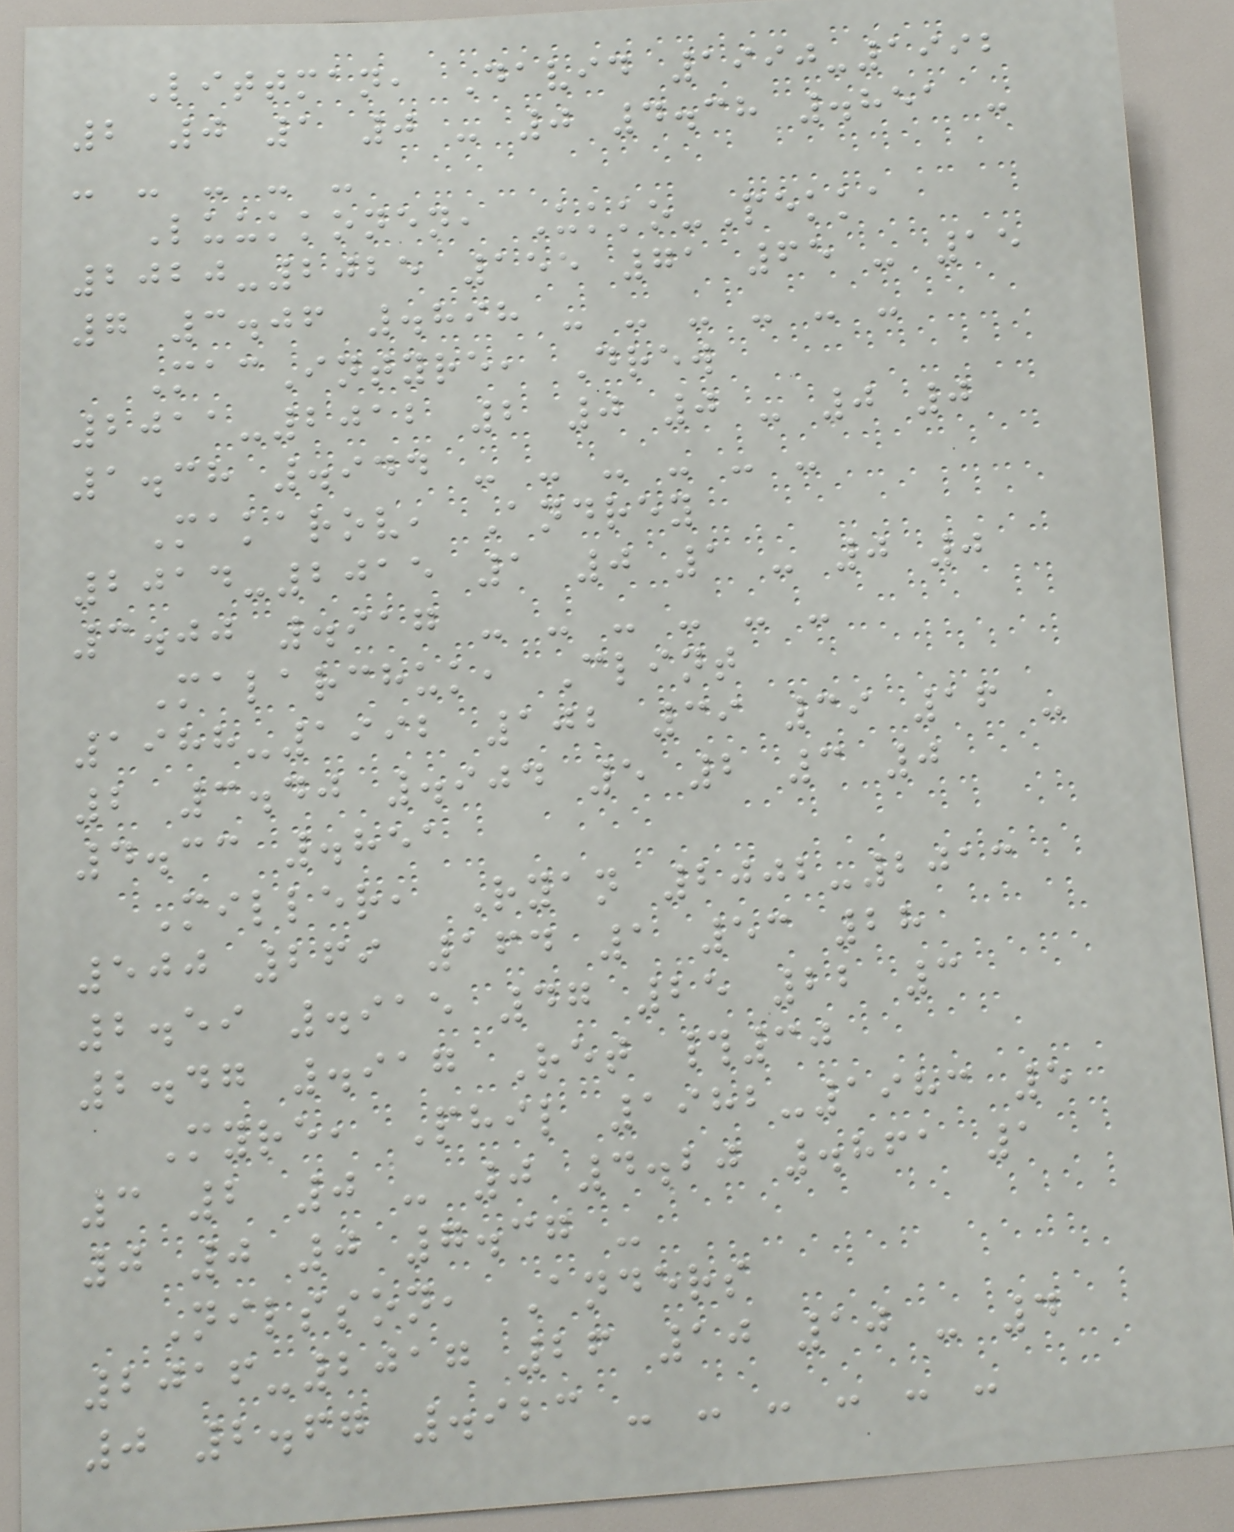Littman, David 1990-1992
2 0 1 0 - 0 4.38 .851 -
- - - - -
Luukkonen, Ukko-Pekka
2020-2025 155 71 65 - 15
7 3.06 .898 - - - - - -
MacIntyre, Drew
2011-2012 2 0 0 - 0 0
1.38 .944 - - - - - -
Makarov, Andrey
2014-2015 1 0 1 - 0 0
3.00 .917 - - - - - -
Malarchuk, Clint
1988-1992 102 39 39 16 -
2 3.40 .904 5 2 3 0
4.33 .851
Miller, Ryan 2002-2013
500 269 164 1 53 28
2.59 .915 47 25 22 3
2.47 .917 Ret #30
Myre, Phil 1982-1983 5
3 2 0 - 0 4.20 .861 1
0 0 0 7.37 -
Nilsson, Anders
2016-2017 26 10 10 - 4
0 2.67 .923 - - - - - -
